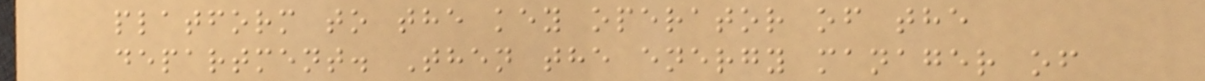platform to the key operator of the
department. Then the energy manager of
